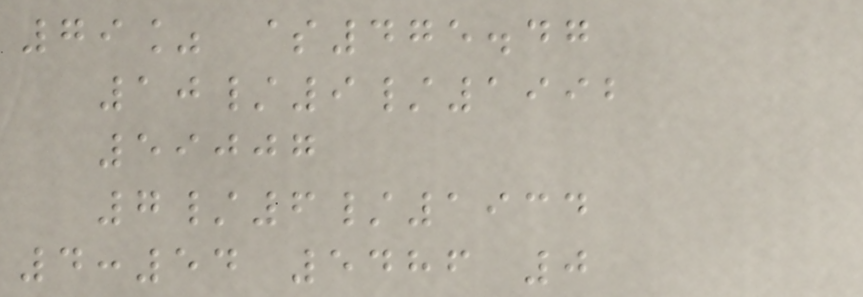79% $475.47
10/9/1992
59007
7/6/1934
4:54 5486 0
